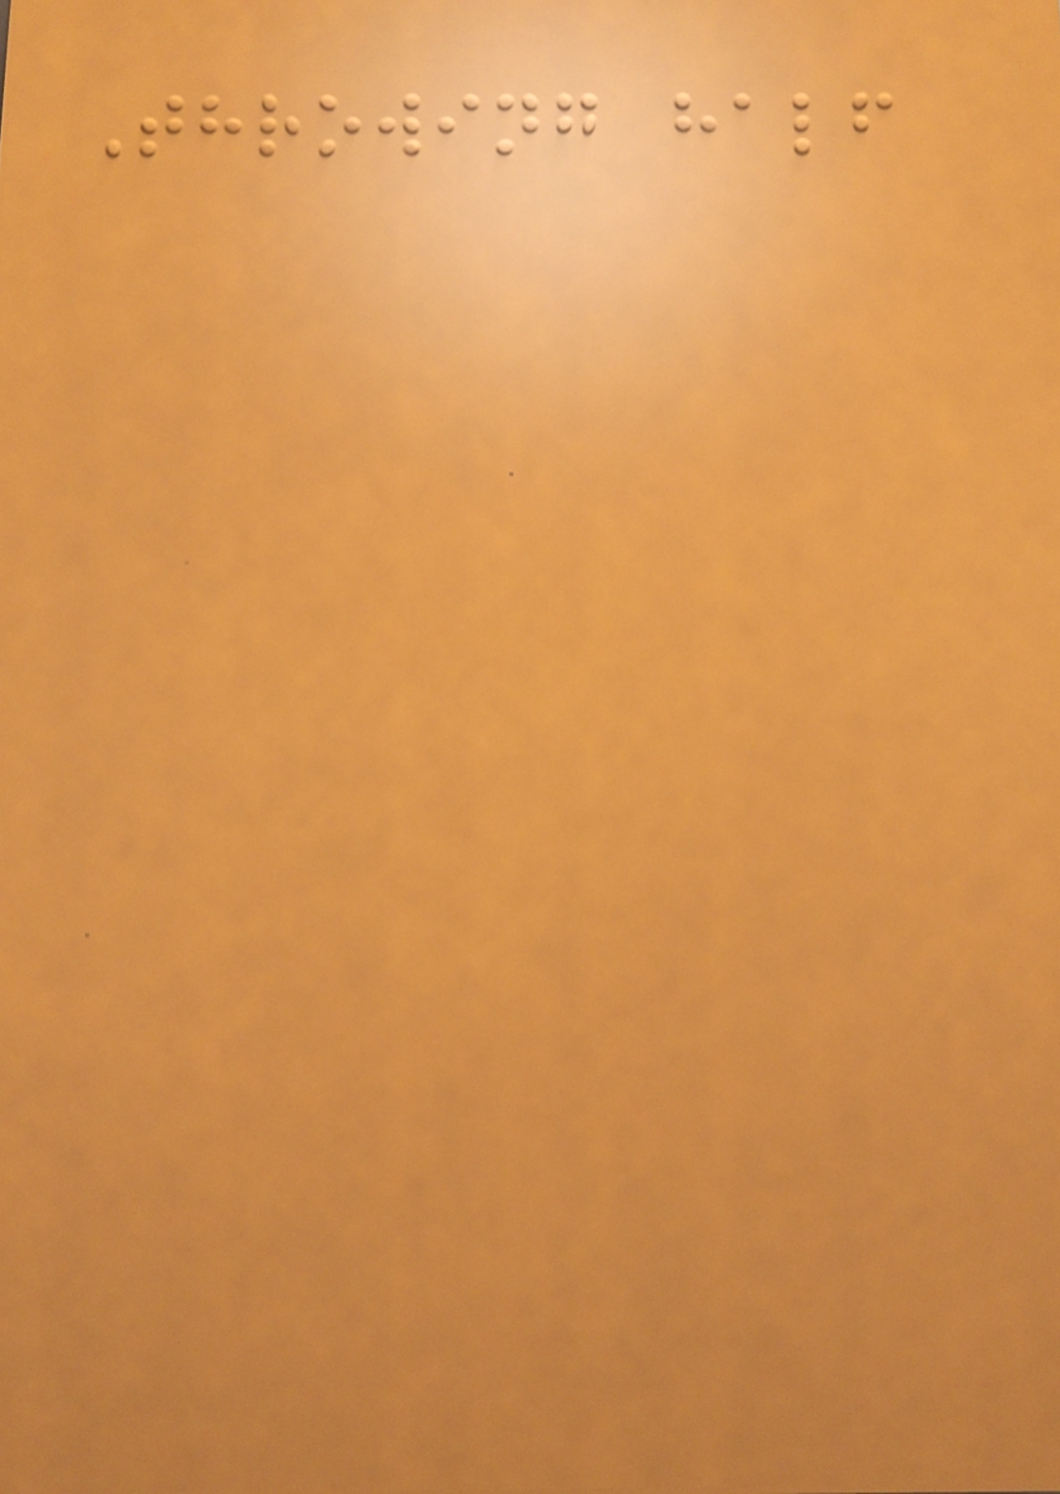Throwing half
